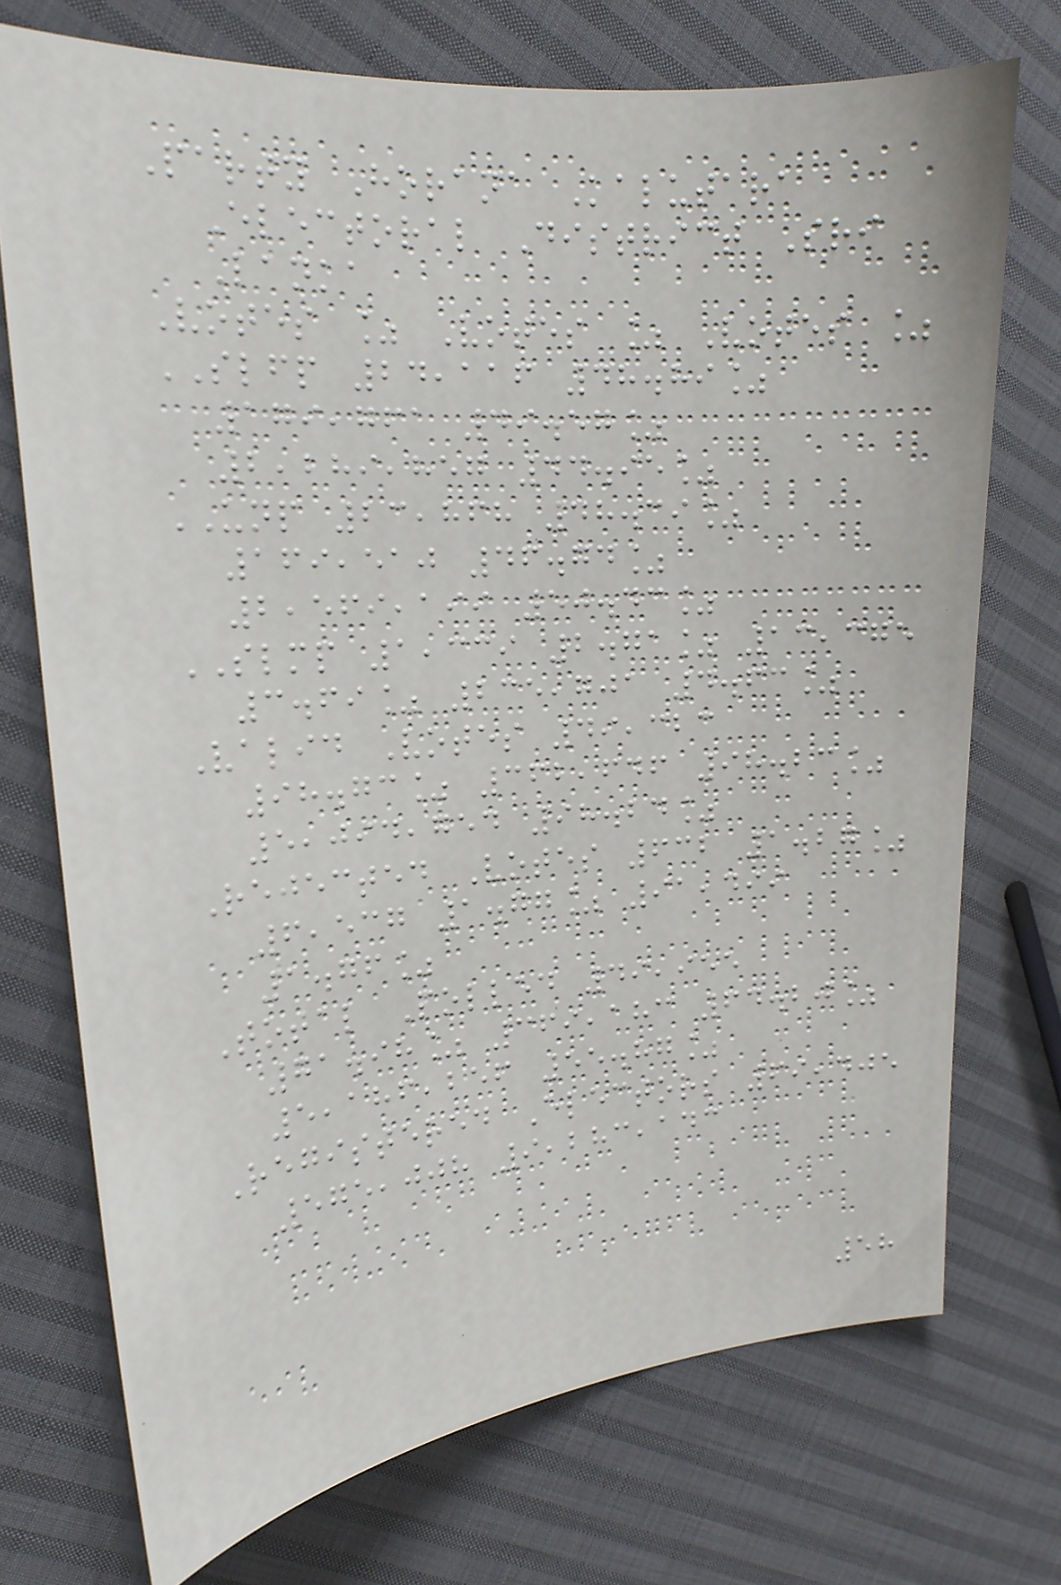Party Horana Kalutara
Electoral District Sri
Lanka
Votes % Votes % Votes %
SLFP 24,116 48.89%
179,761 49.57%
2,289,857 44.95%
UNP 23,868 48.39%
169,510 46.74%
2,569,199 50.43%
SLMP 1,339 2.71% 13,375
3.69% 235,701 4.63%
Valid Votes 49,323
98.73% 362,646 98.23%
5,094,754 98.24%
Rejected Votes 632 1.27%
6,537 1.77% 91,499
1.76%
Total Polled 49,955
71.98% 369,183 64.20%
5,186,256 55.87%
Registered Electors 69,405
575,008 9,283,143
58
